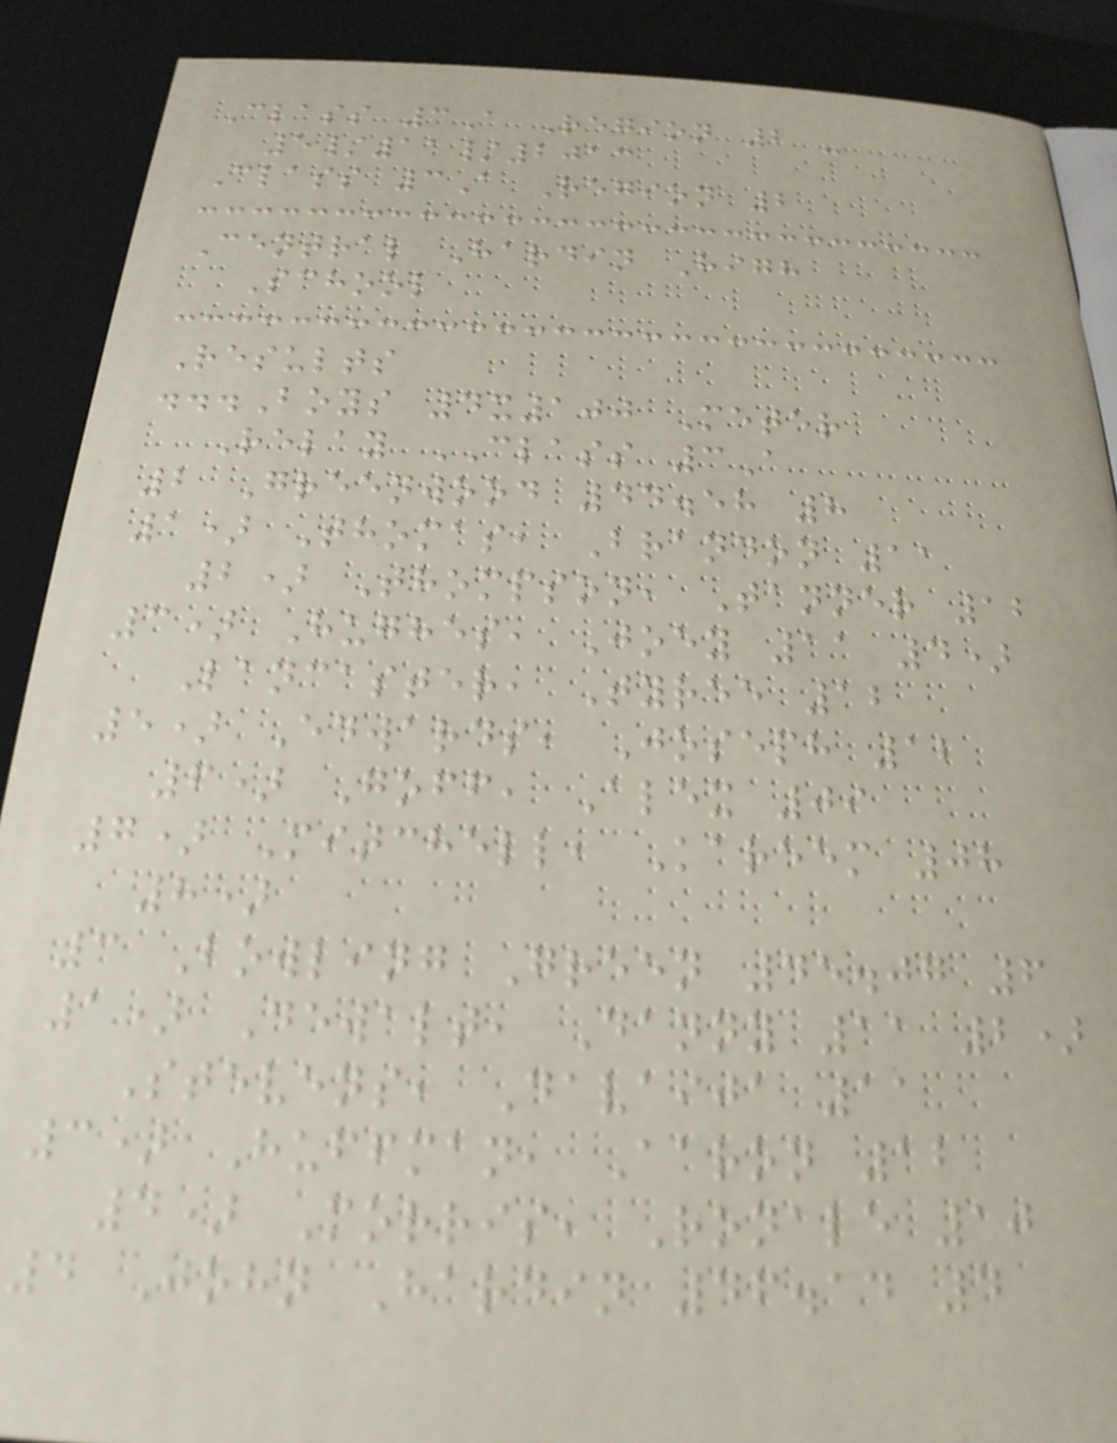Class 3A Region 2 -
5/11/2013
Class 3A Region 2
Central Hardin High
School
Results
...Boys 4x100 Meter
Relay CLASS 3A
2 Greenwood 44.58 8
1) Thomas, Brandon 11
2) Thompson, Tanner 12
3) Hughes, Joey 11 4)
Lancaster, Tyree 12
5) Edwards, Joseph 12
6) Goff, Alex 09
7) Mitchell, Kareem 08
8)
3 Bowling Green 45.07 6
1) Dewalt, Danny 11 2)
Stevens, Davaija 11
3) Huffman, Aaron 12
4) Morris, Ronale 10
4 John Hardin 46.14 4
